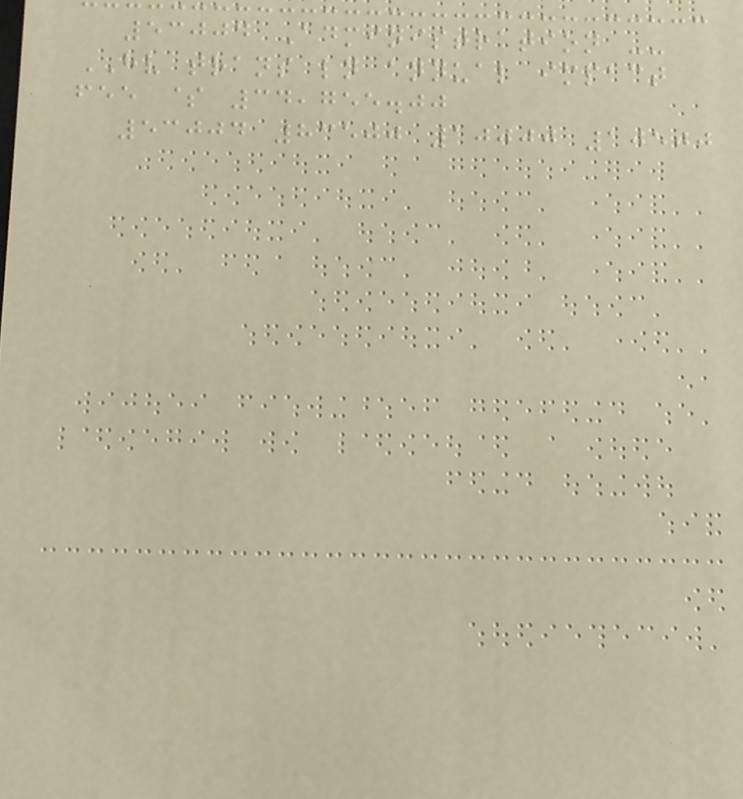53004 Administration --
HV trans ln annual impact
fee $ 34,755.00
53004 83500 10000 10500
